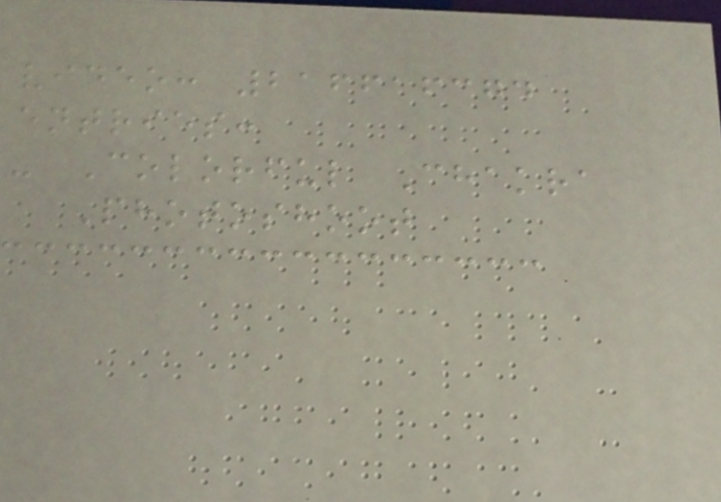video: 216616374
entries:
- Colorful Chakra
Photoshoot
